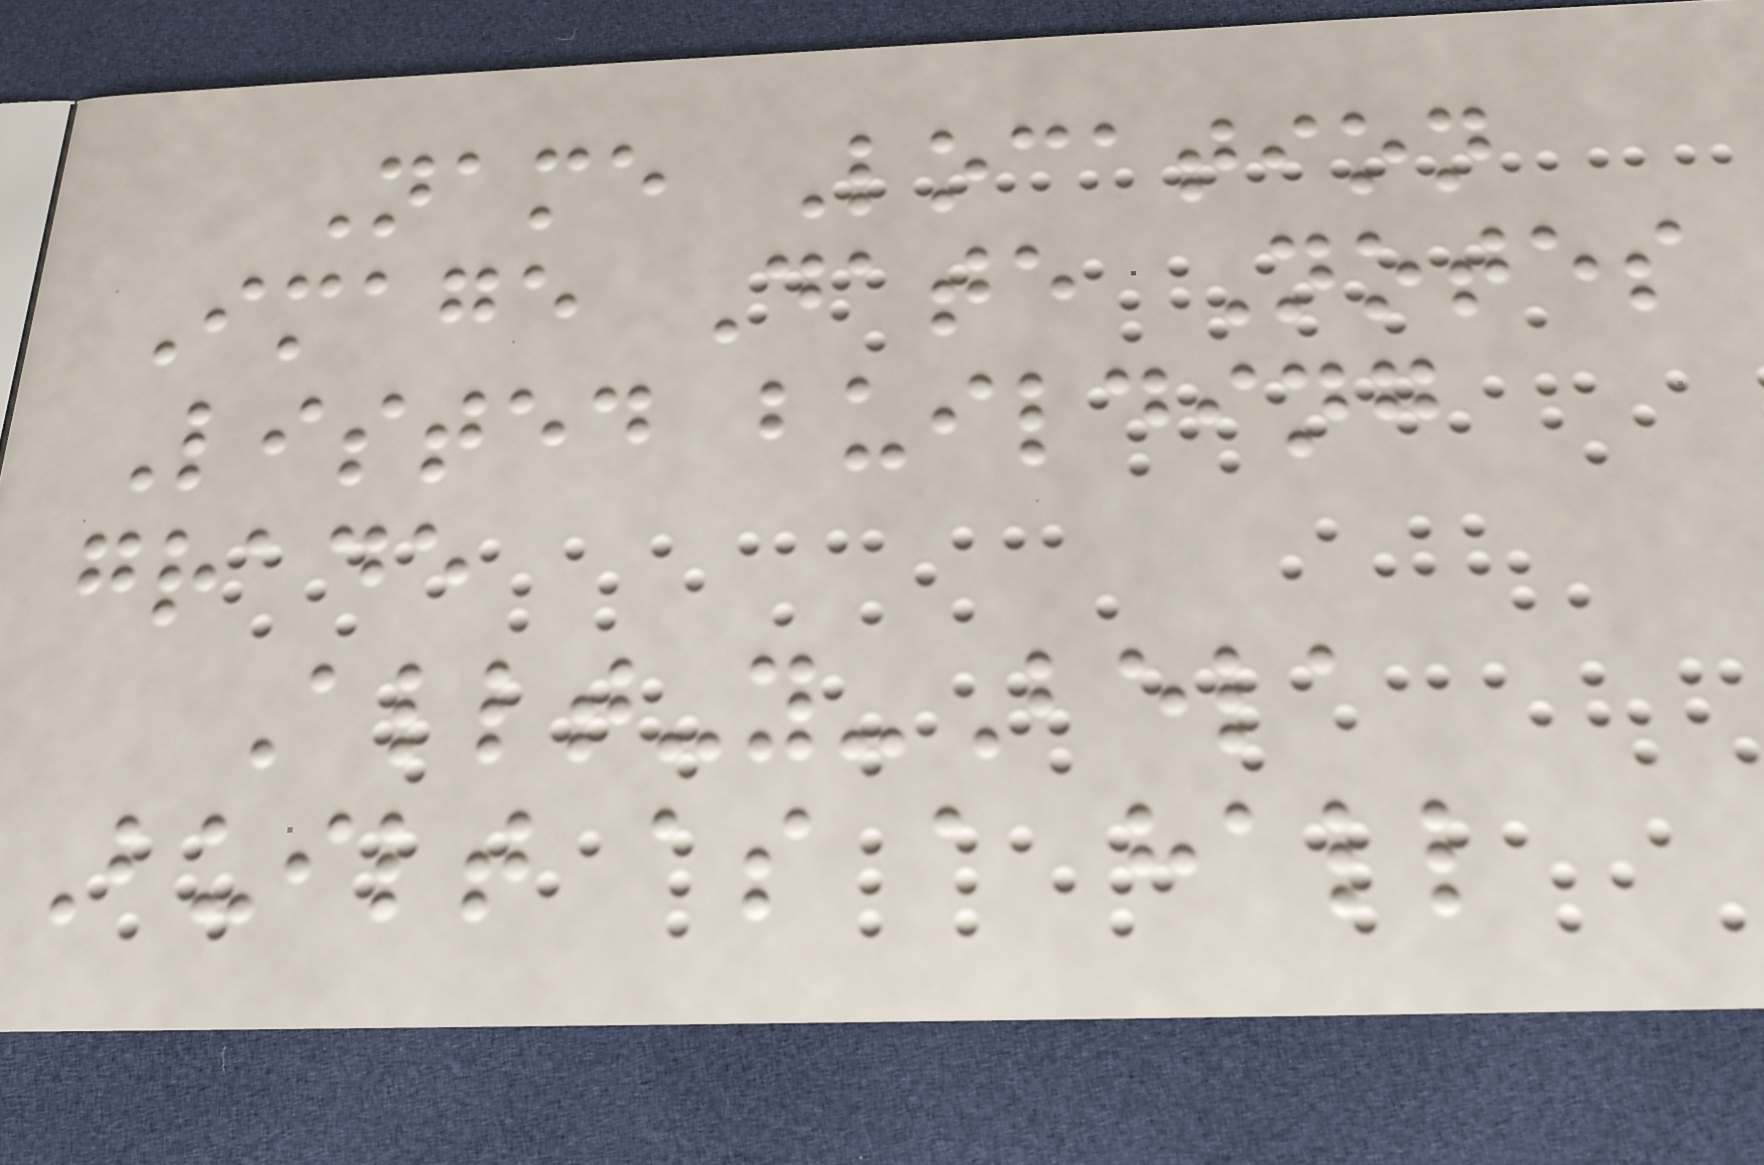Name Location
Image Date Notes
Listed building
grade
Allt-y-Bela
Built as a hall
